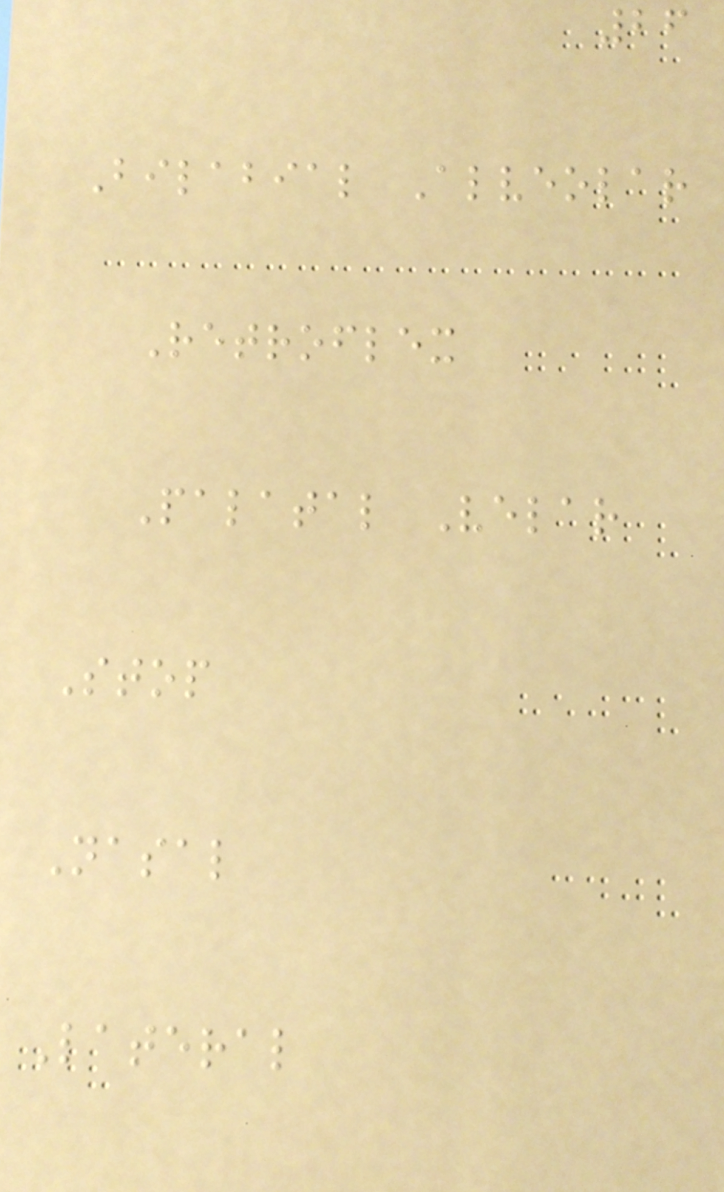26
Bilabial Alveolar
Retroflex
Palatal Velar
Stop
Nasal
Lateral
